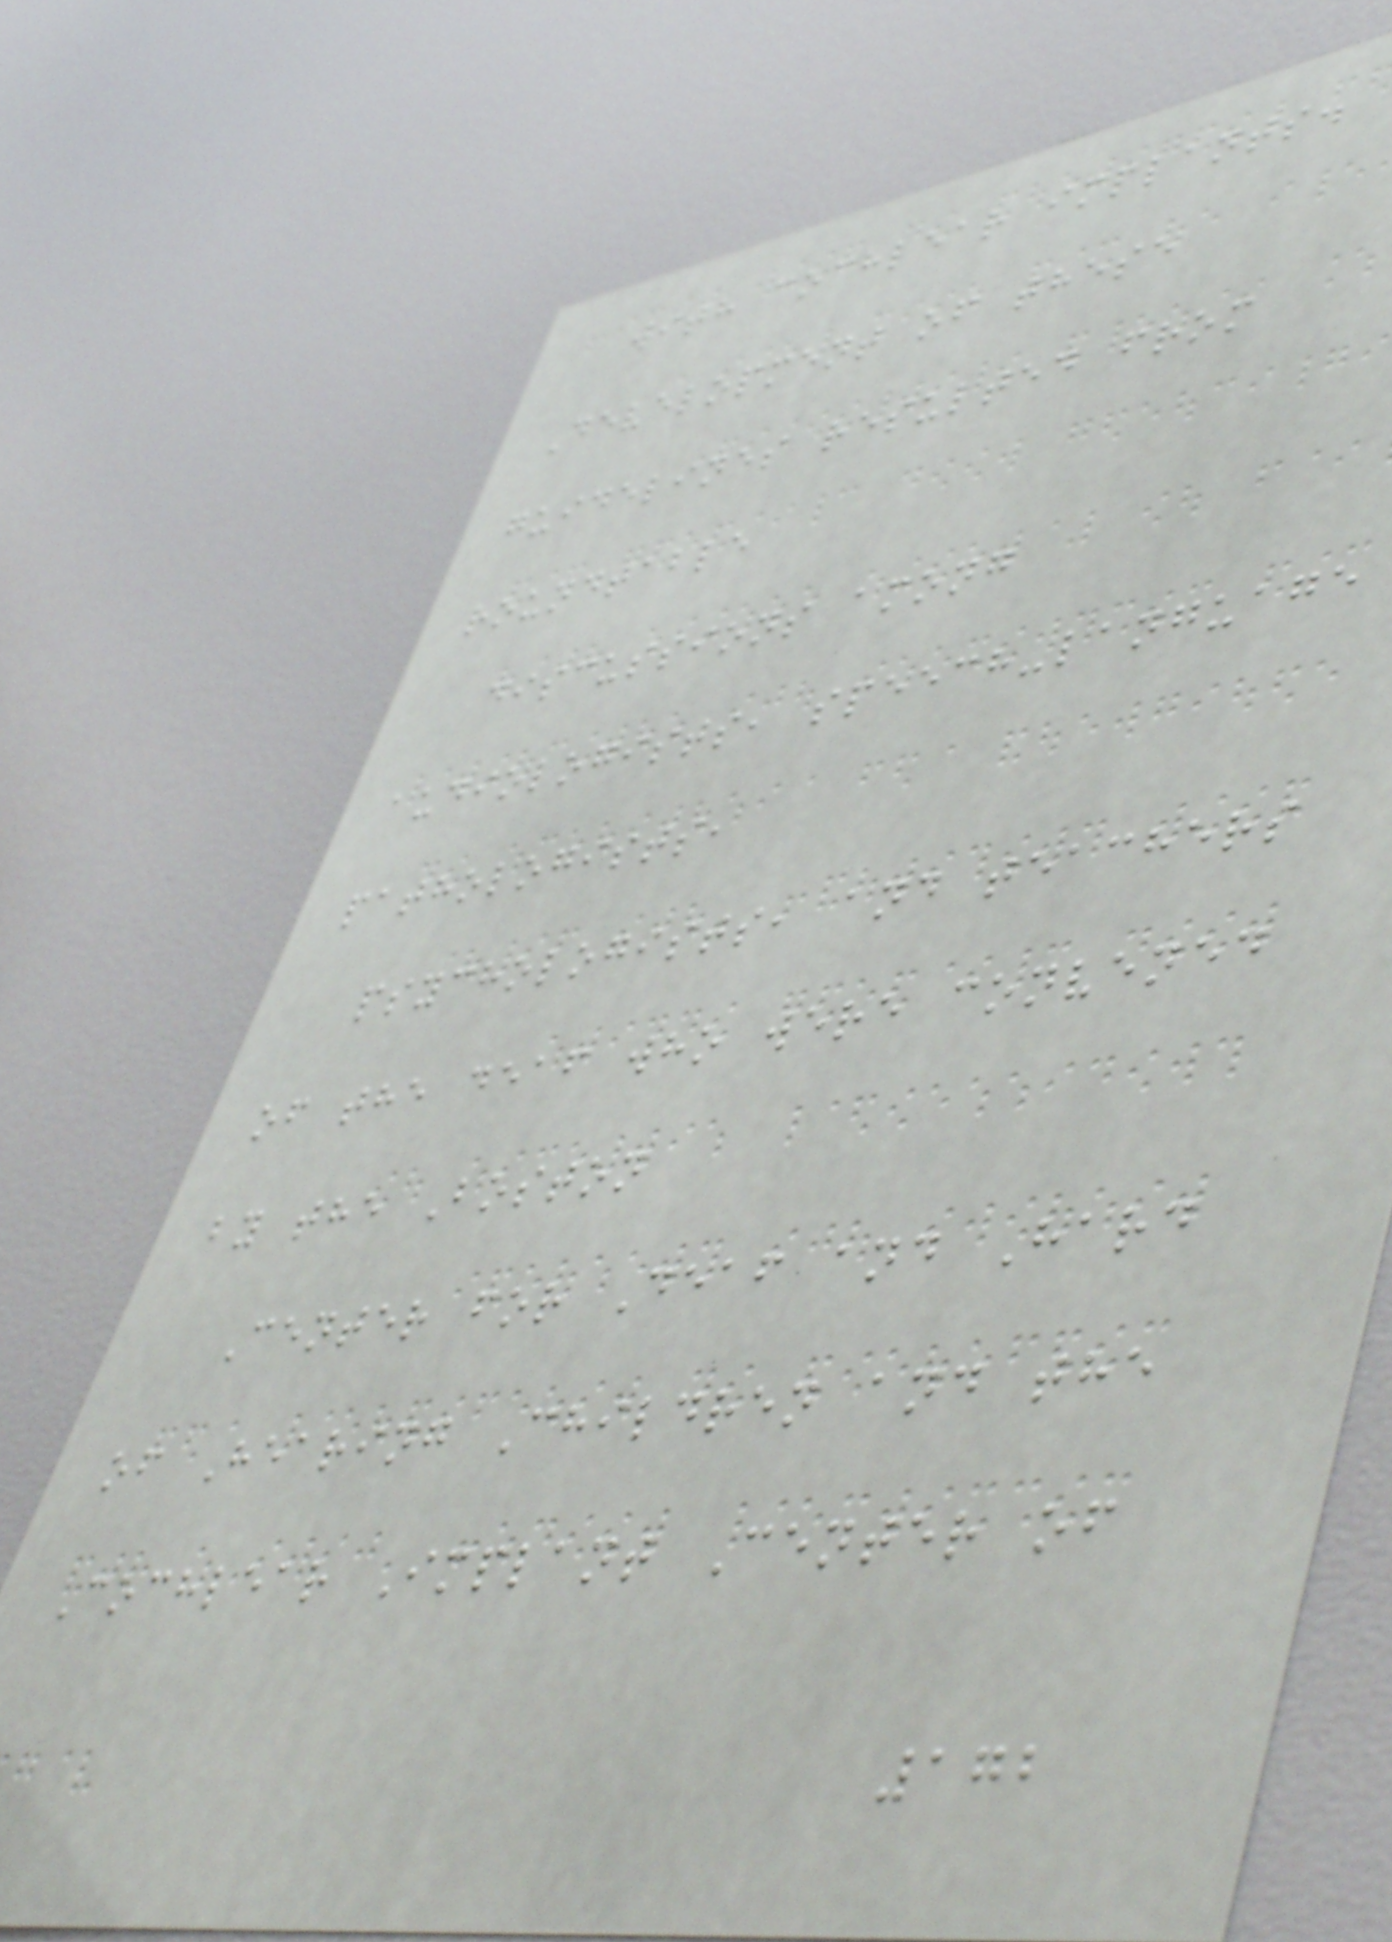with cochlear implants.
Development of these
guidelines resulted from
roundtable
discussions among
audiologists, speech-language
pathologists,
psychologists, and teachers
of the deaf who were convened
by the Boston
Center for Deaf and Hard
of Hearing Children and the
Cochlear Implant Center of
172
